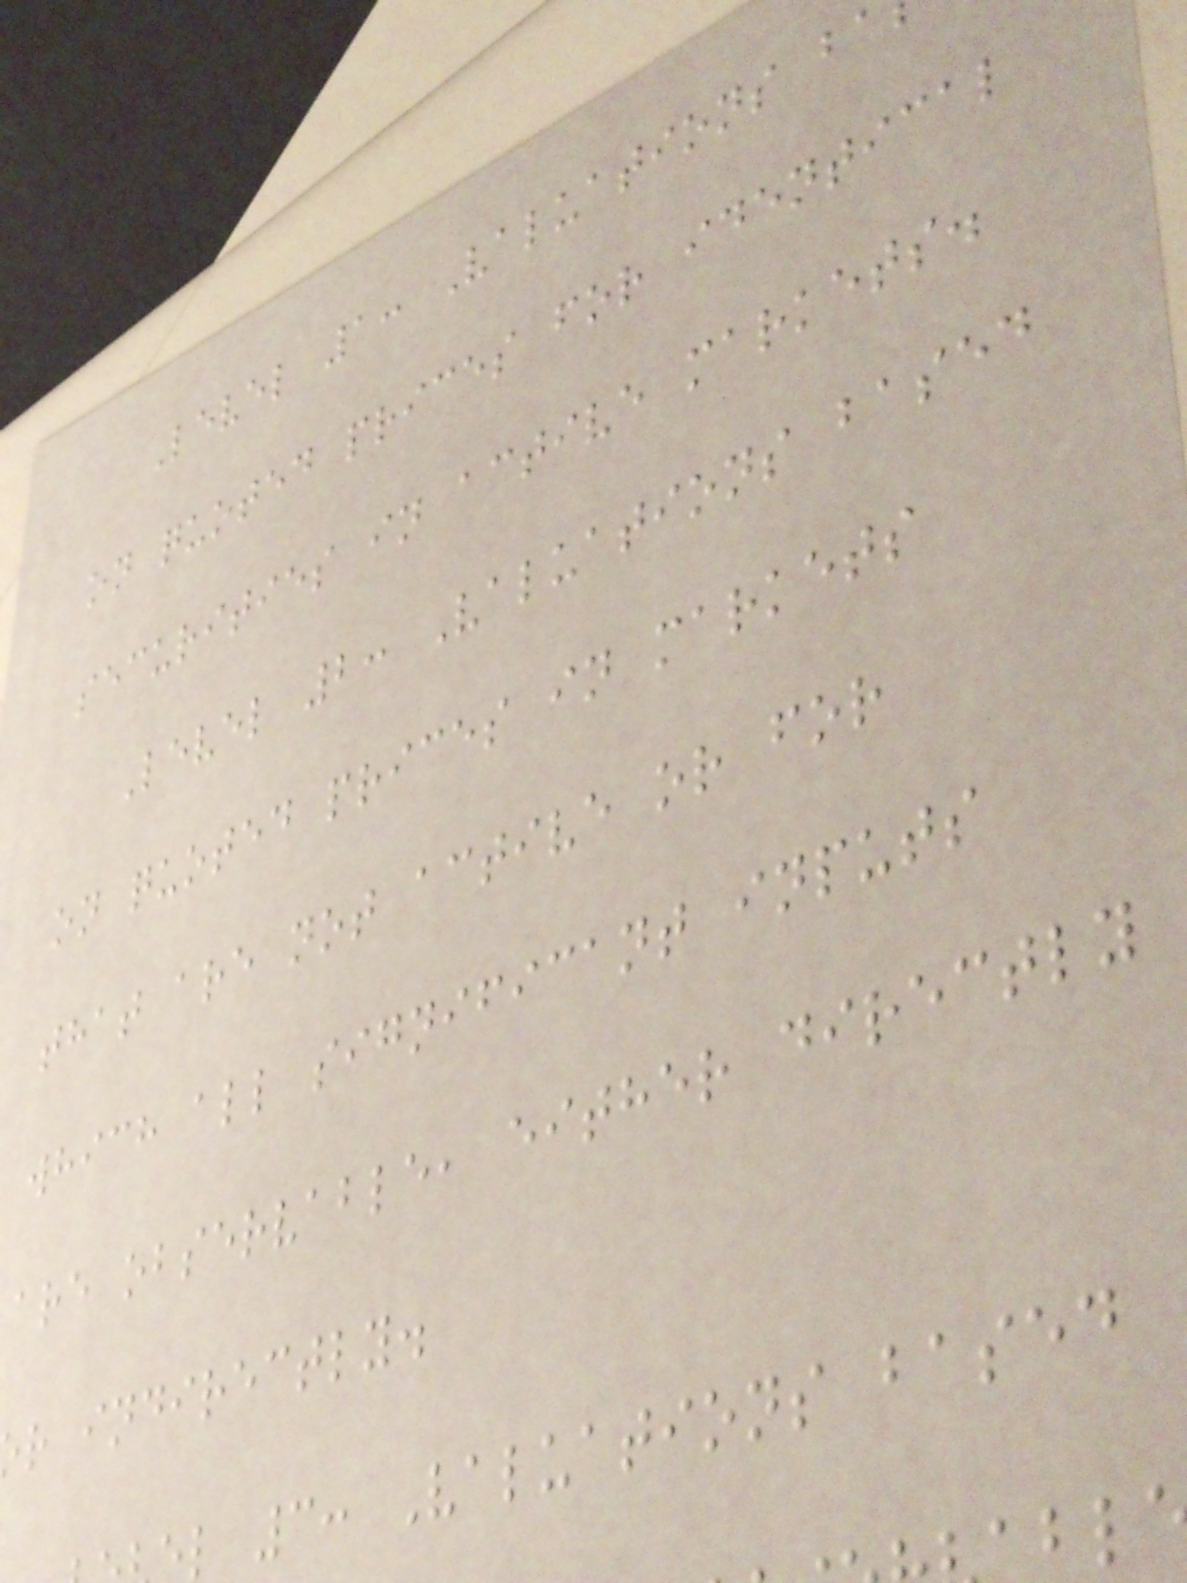Level 1: Valuations b
on quoted prices for identical
securities in active markets.
Level 2: Valuations based
on quoted prices in markets
that are not active or for
which all significant inputs
are observable, either directly
r indirectly.
l 3: Valuations based
